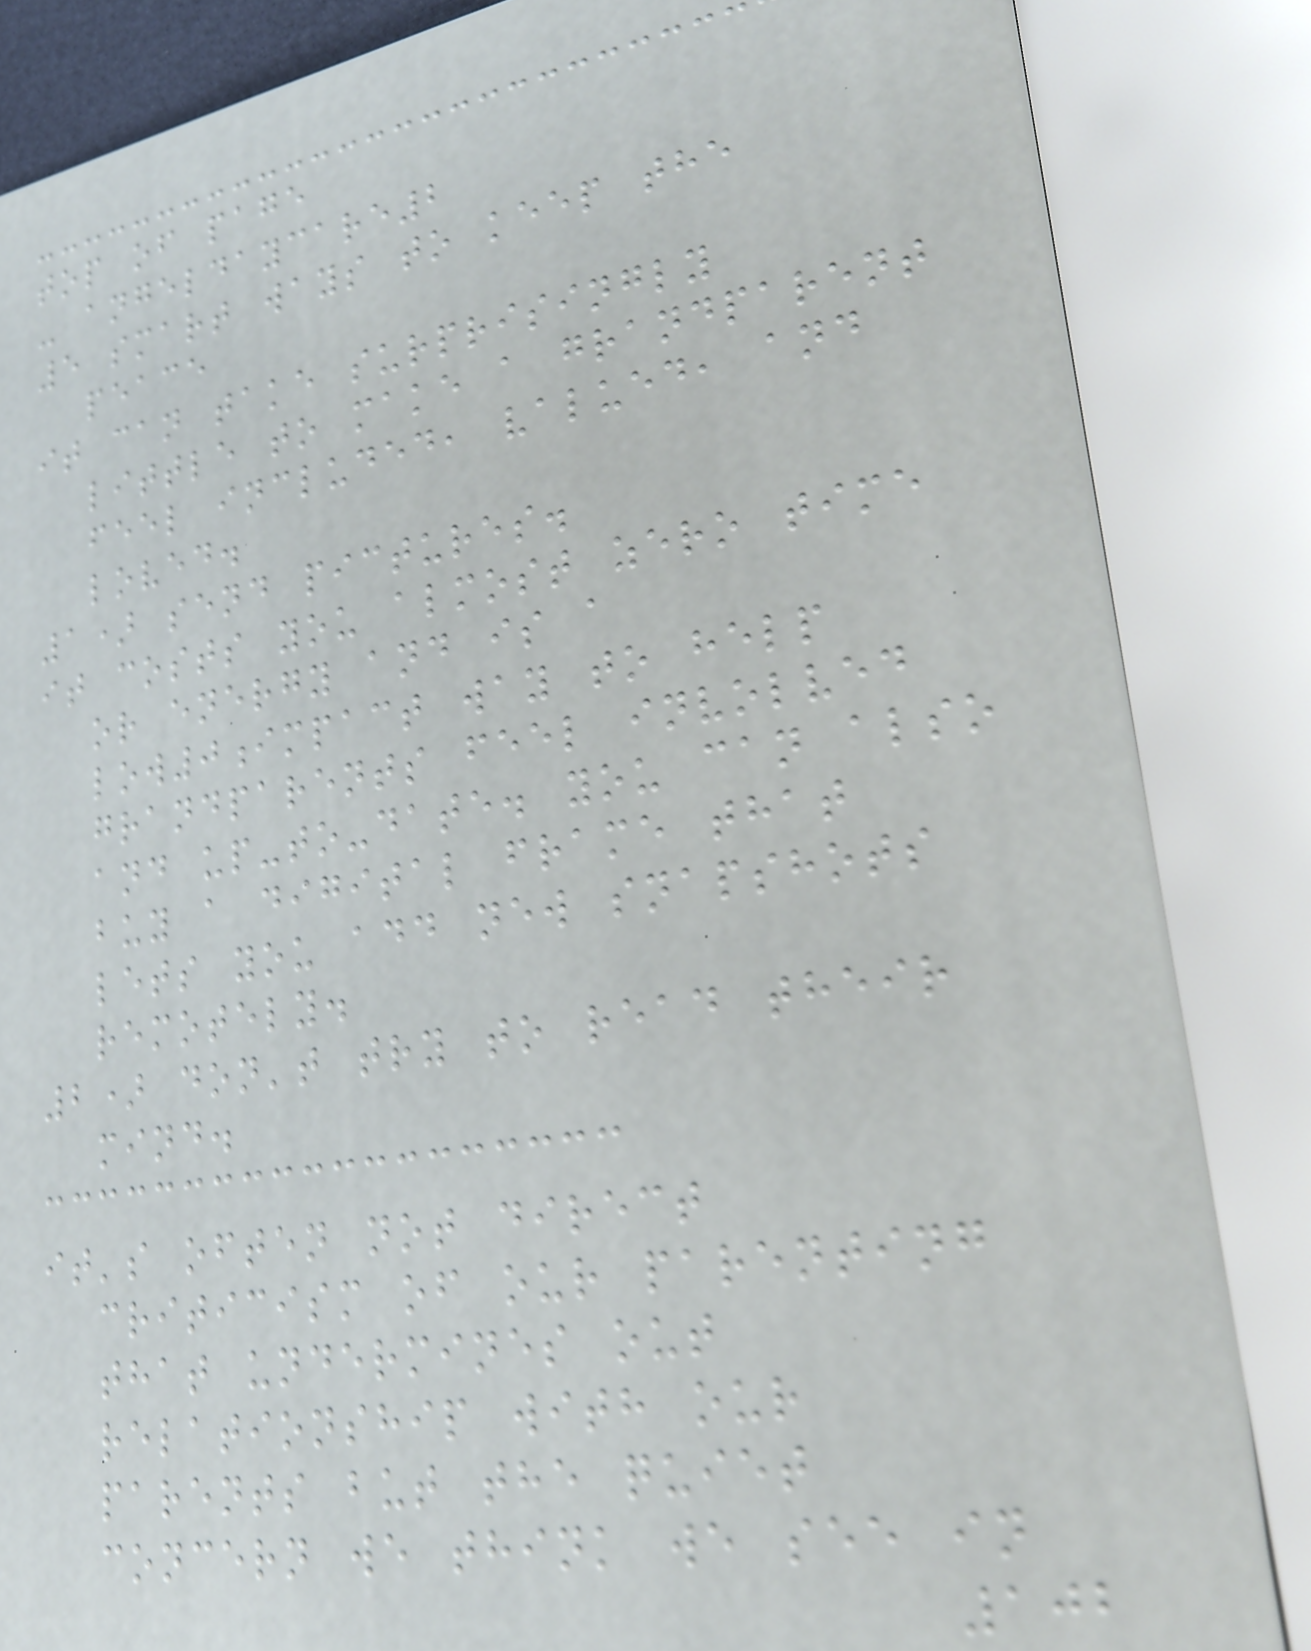top of page
- angeldaycare2
5 smart ways to keep the
peace
it can take surprisingly
little to make a grandparent
feel included, valued, and
loved.
1) send pictures.
it costs you almost zero time
or energy and is a
low0impact way to help
grandparents feel involved
and up-to-date. you can also
buy a digital frame that
lets you add new snapshots
remotely.
2) don't try to read their
mind.
it's often not direct
criticism of our parenting
that undermines out
relationship with our
parents but the quiet
concern we think we see in
102
